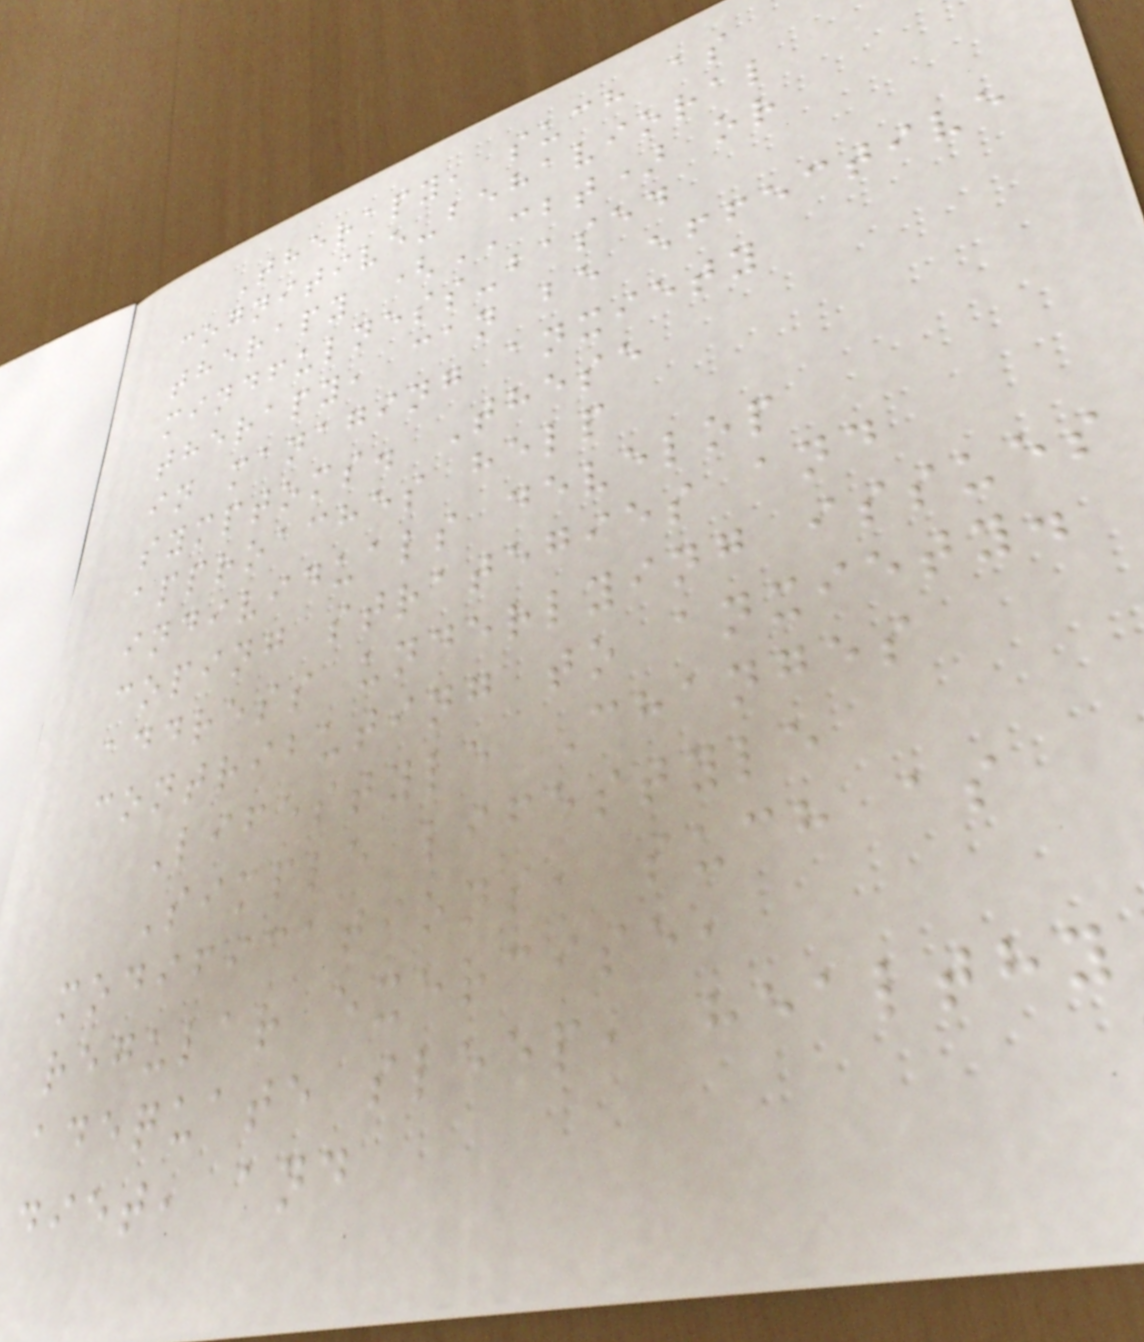Therapy, such as
cognitive-behavioral
therapy (CBT) or
mindfulness-based
therapy, can be effective
in managing anxiety
symptoms. These
approaches help
individuals develop
coping strategies and
address underlying issues
contributing to anxiety.
Lifestyle Changes
Simple lifestyle
modifications, such as
regular exercise,
adequate sleep, healthy
diet, and
